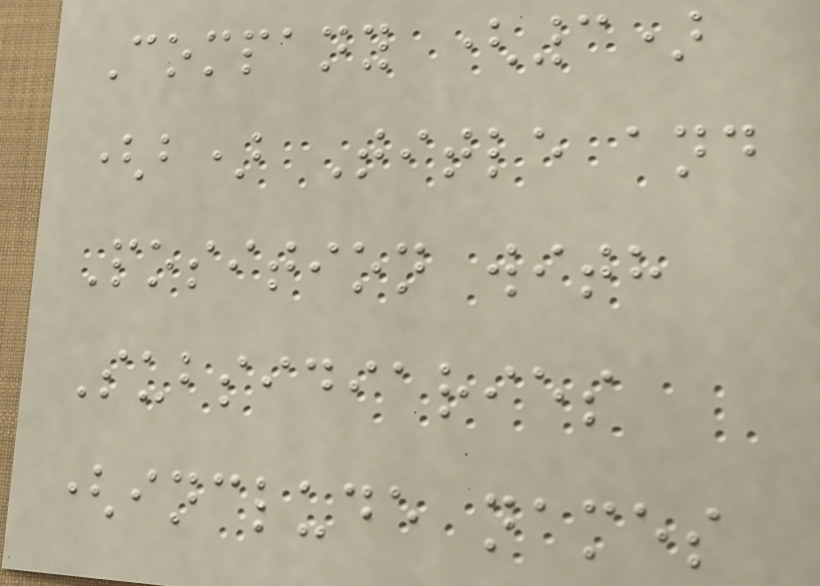Company (3)
(b) Title and
Position with
Subsidiaries
(include names
